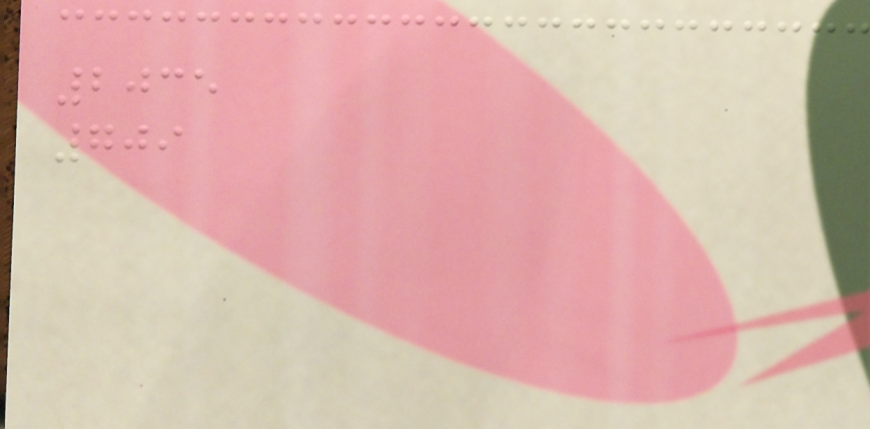2035
709
